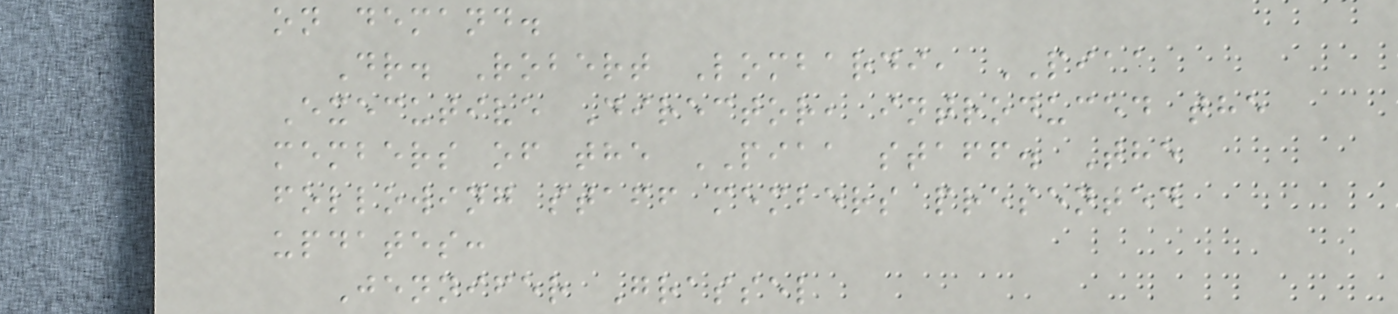on demand.
Dr. Robert Lombardi, PIAA
Executive Director, introduced the
members of the PIAA staff. The
following staff members presented
updates:
Jennifer Grassel
